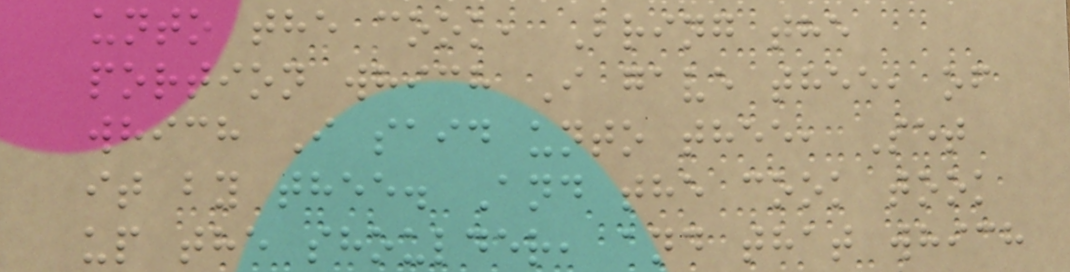unto the cook, Bring the
portion which I gave thee, of
which I said unto thee, Set
it by thee. And the cook took
up the shoulder, and that which
